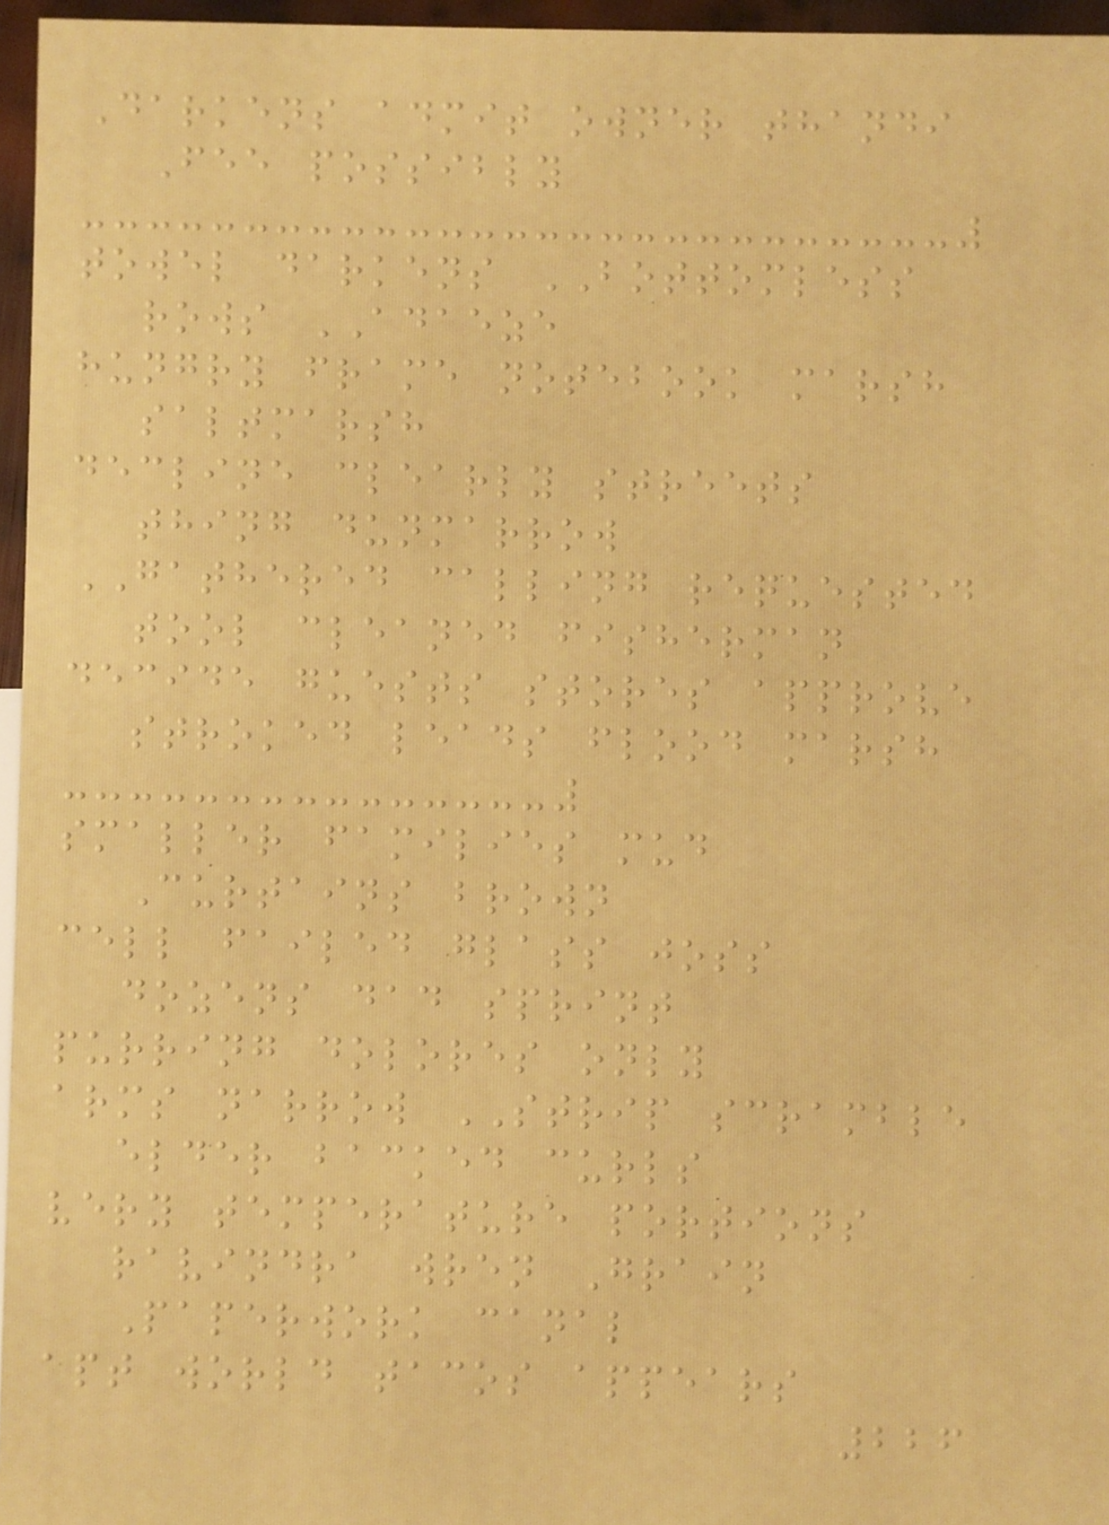Darkens admit owner thandi
Fee possibly
towel darkens BOTTOMLESS
rows ADAEZE
hungry frame notebook marsh
saltmarsh
decline clearly streets
thing dunmarrow
GATHERED calling requested
tool cleaned fisherman
decide guests stores approve
stroked leads flood marsh
smaller families mud
Curtains brown
cell failed glass joss
dozens dad sprint
purring dolores only
arms narrow STRIP scramble
elder backed curls
very temperature portions
ravindra wren Grain
Paperwork canal
apt world tacos appears
226
